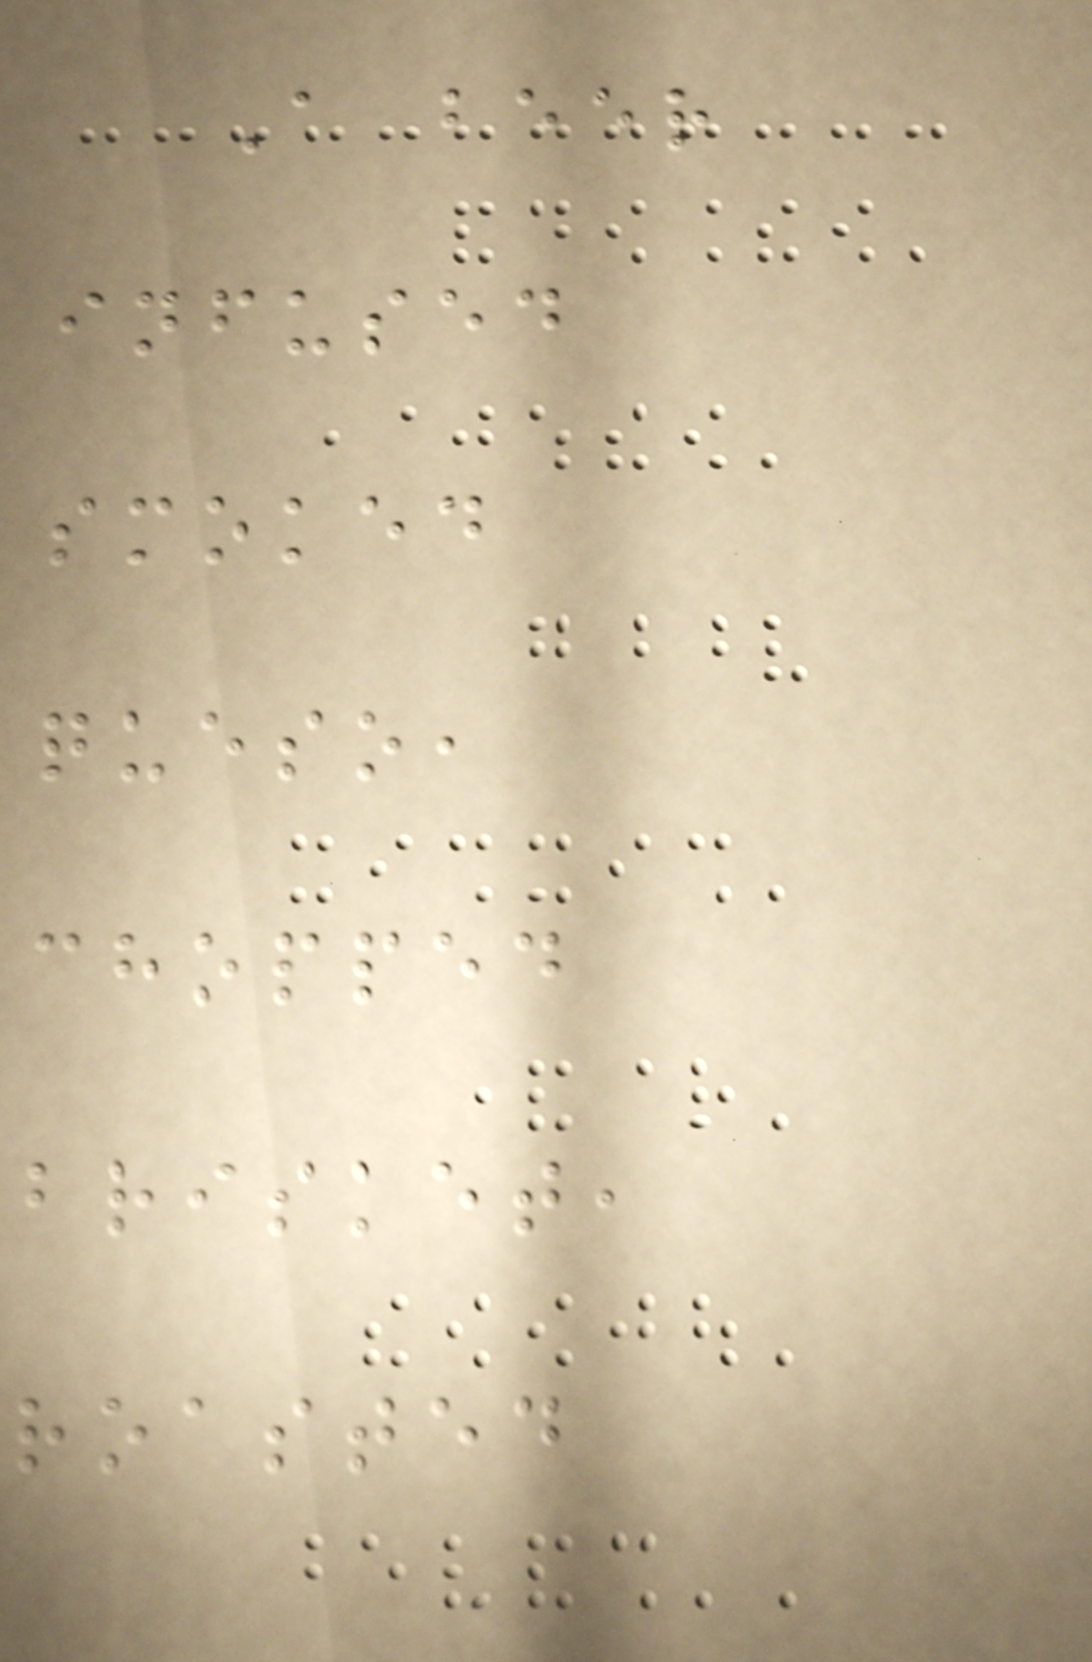A beer
infused
smoked
queso,
chopped
brisket,
roasted
